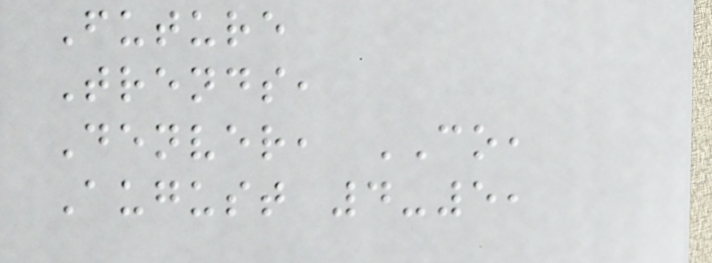Future
Trends,
Denver, CO,
August 4-5,
